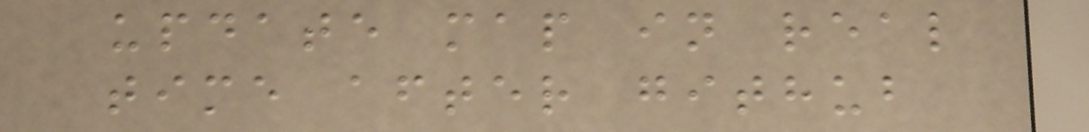update map in real
time after github
